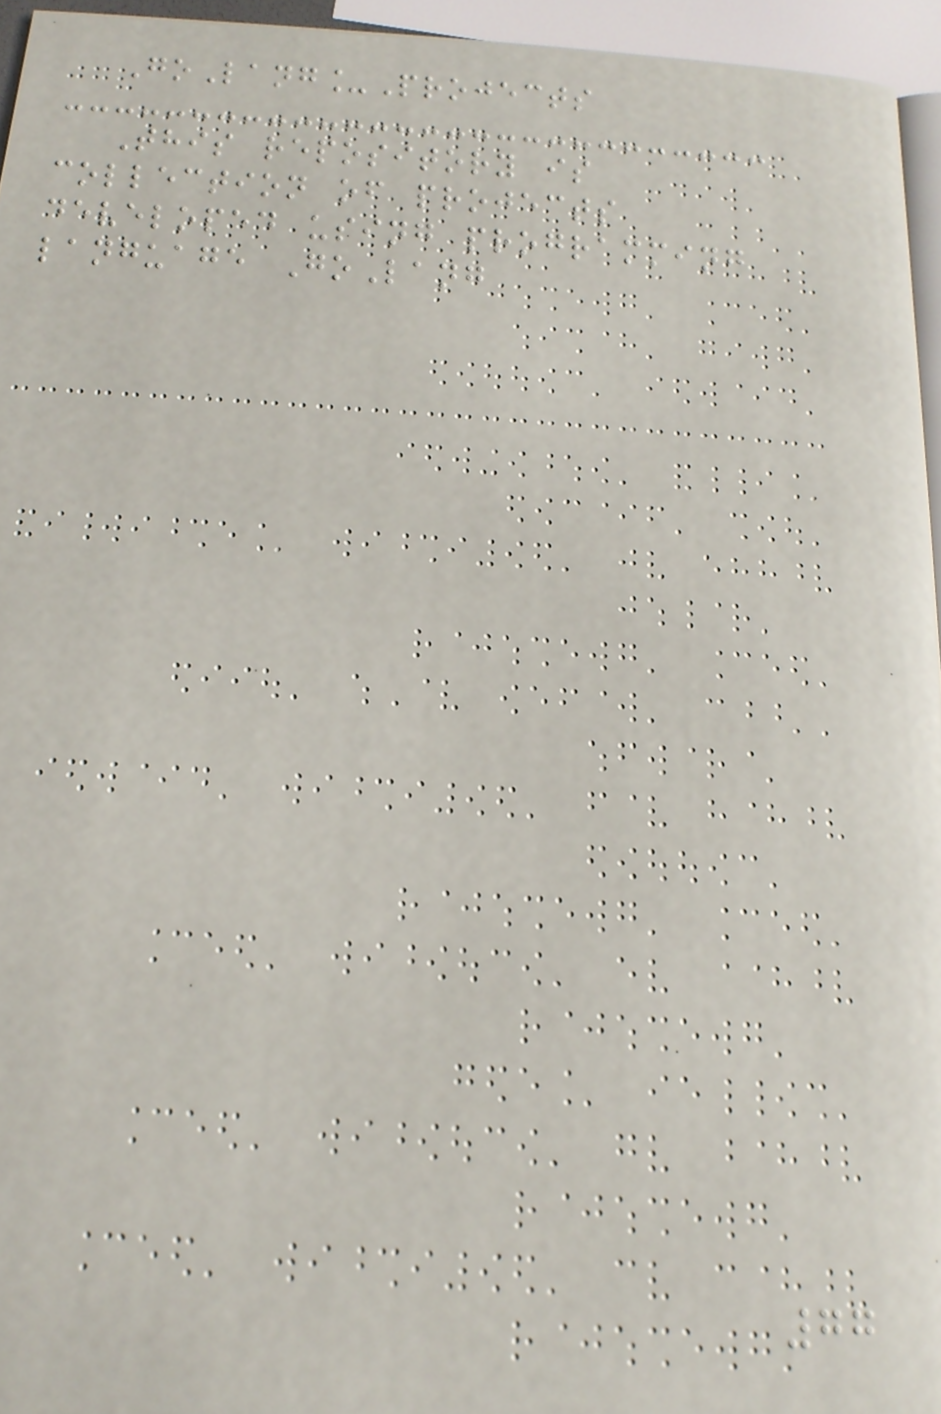GoLang_Projects
This repository is
collection of projects
developed using programming
language GoLang
77
